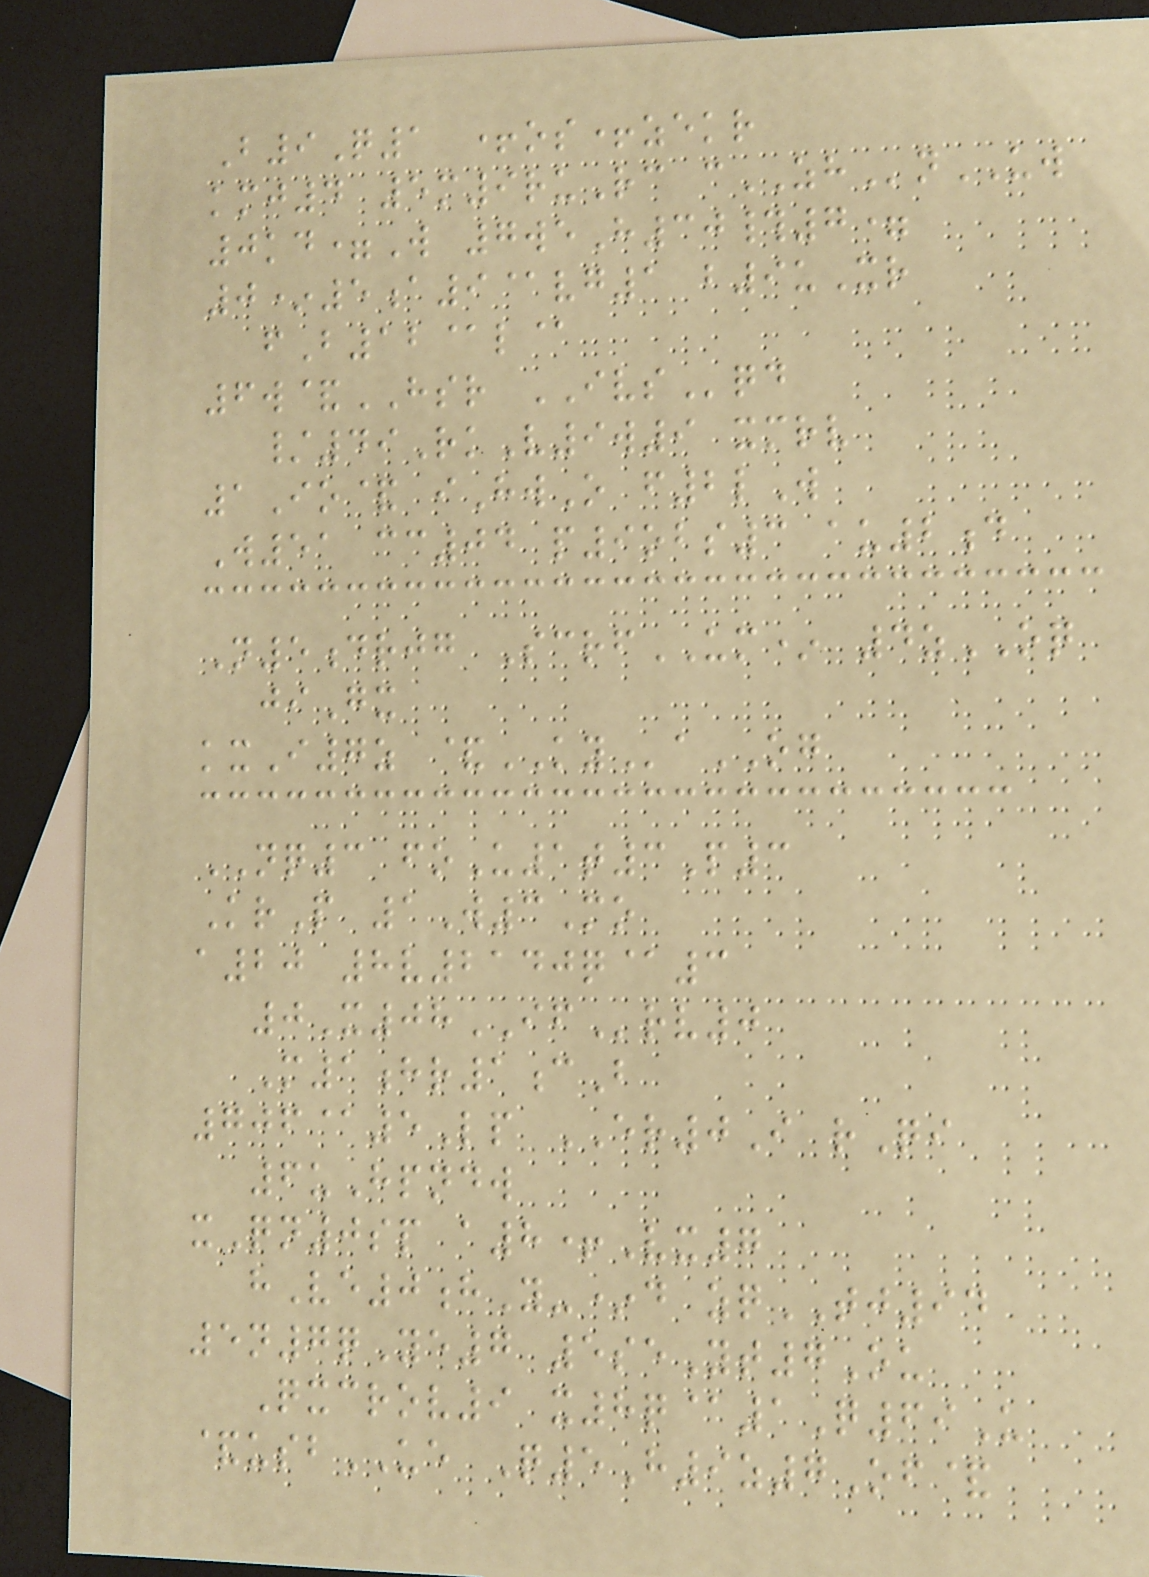B9Q1 +os+zekr
kmj4 5m9ruRc cZHnUW
0kd=W 7weH30#7=
0*5a9@vg1 b9uXr
fB12@l@
6w&HSR IVSqd
/49RkV9w9 xmrv
1Io& iHwO f2lW
W51 cc04 p9obs3 au2d
N5drjg ScrfUM* 4zOQ
jiGx
kxI7z &KYaOG
NQ3 foU1t3P3
KrP 1W3Mo
a20 8v2140q@3
0X08IFrv0
M1hr1cB
706@5Lp ER0I rQi
6uHpndw
xQn0sp a8+Vx7
hVe0hY-*d zqTJ94
5n7qYe7 5seYt7Ou
Qxcrov9 x8q@1Q69U
&usbUE Q5H9z7Of&
